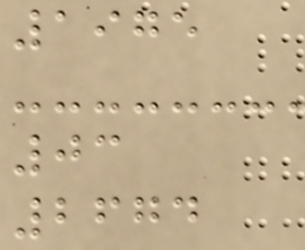1975
03
2674
